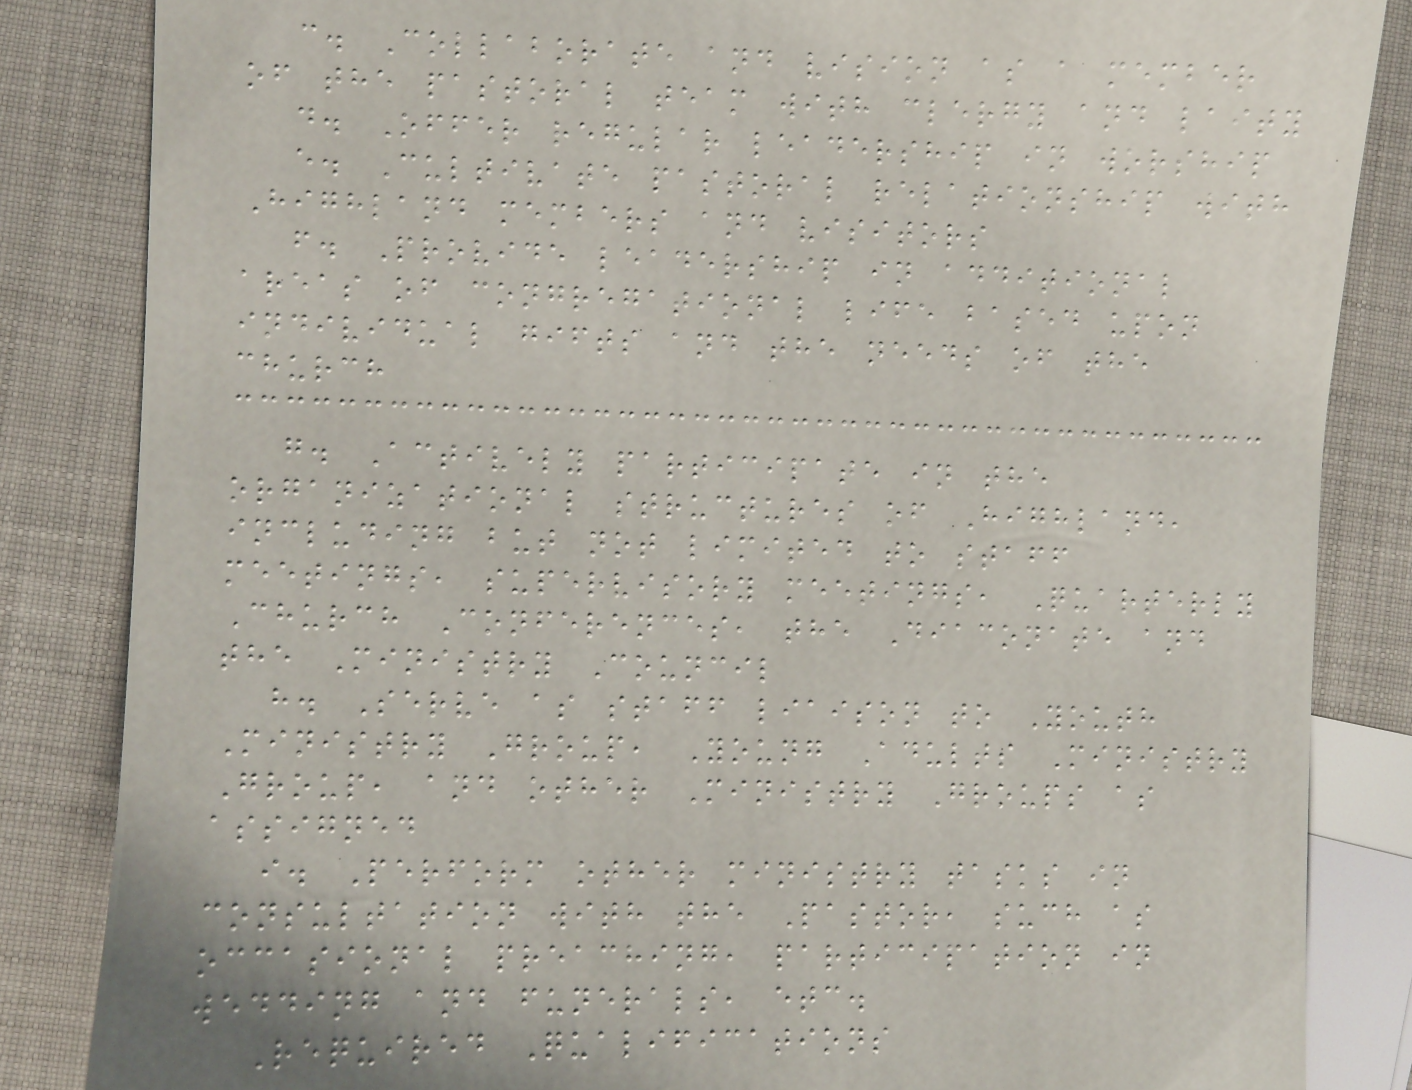c. Collaborate and vision as a member
of the pastoral team with clergy and laity
d. Offer regular leadership in worship
e. Cultivate pastoral relationship with
Highland members and visitors
f. Provide leadership in additional
areas of congregational life based upon
individual gifts and the needs of the
church
g. Actively participate in the
organizational structures of Highland,
including but not limited to staff
meetings, supervisory meetings, Quarterly
Church Conferences, the Diaconate and
the Ministry Council
h. Serve as staff liaison to Youth
Ministry Group, Young Adults Ministry
Group, and other Ministry Groups as
assigned
i. Perform other ministry tasks in
consultation with the Pastor, such as
occasional preaching, participation in
wedding and funerals, etc.
Required Qualifications
